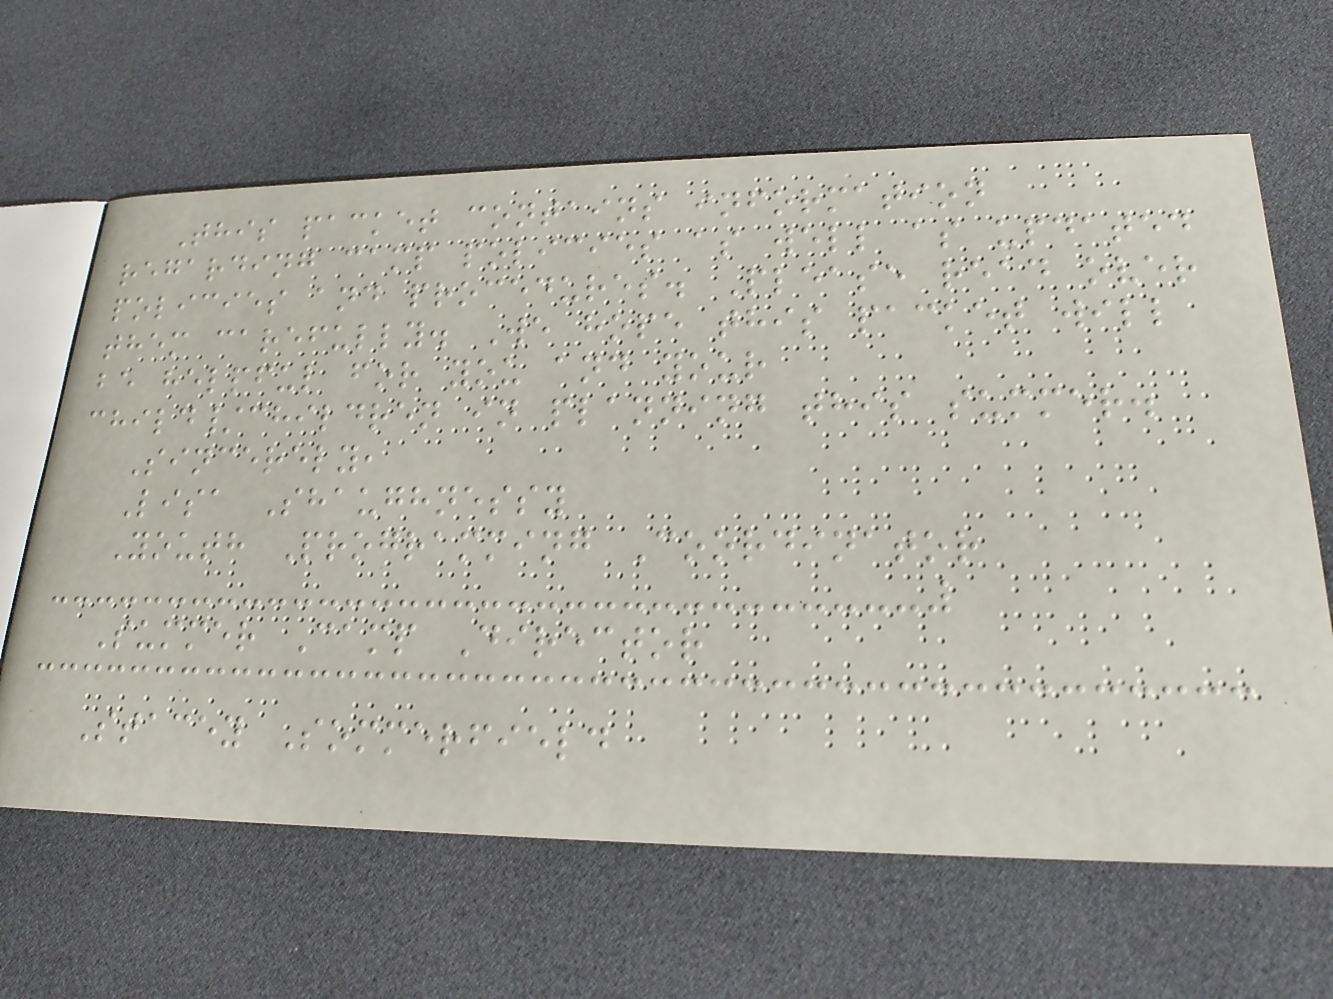This packet contains information
regarding camp policies as well as updated
policies and procedures. Please read over
them carefully. We hope this packet will
be helpful for you and your
child/children in planning this summer.
Sincerely,
Lisa Shaughnessy
Youth Programming Coordinator
Summer Camp Director
Stacey Sommerfield
